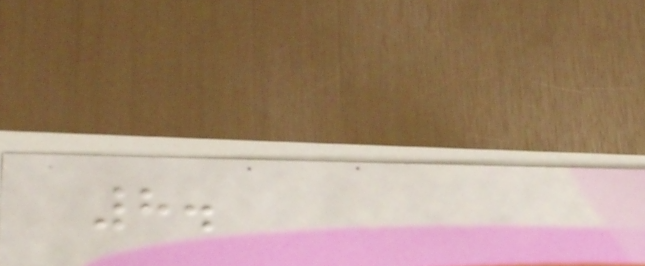8.
